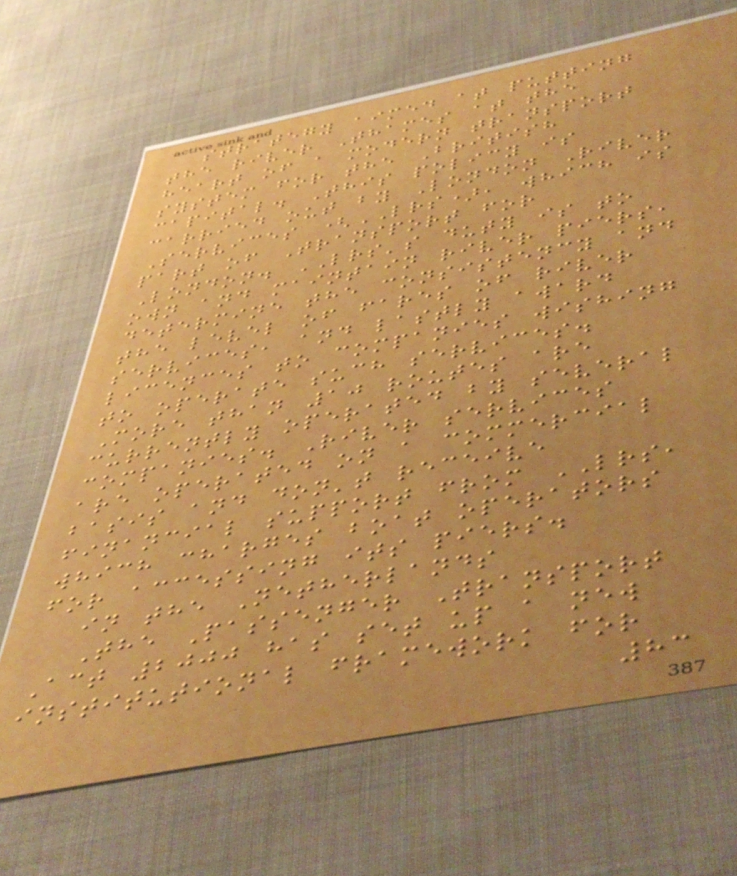strategy aimed at putting
the river Thames at the
heart of a modern transport
system for the British
capital. This policy is
carried out by London River
Services (LRS), which is
part of Transport for
London. LRS's duty is to
own and maintain river piers,
determine the consistency and
the level of fares of river
services, and lastly award
licences to companies wishing
to operate such services.
More than 10 routes are
currently operated by several
companies. River services
are operated on a commercial
basis and don't receive
financial support from LRS,
which charges boat operators
for accessing its piers.
in the Netherlands
The Passenger Transport
Act 2000 has set up a new
institutional framework for
83
